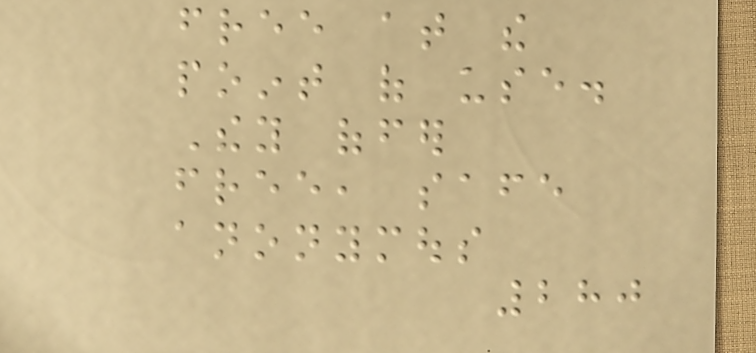free at the
point of use.
They offer
free, safe
anonymous
280
